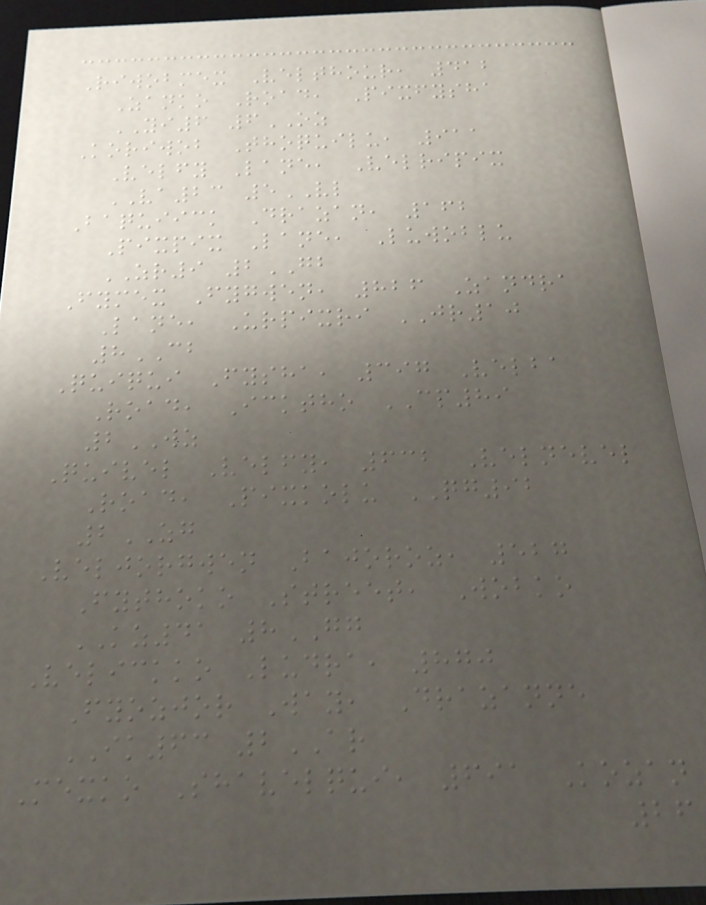Riwobmex Velthour, 412
Zanko Road, Pixfysha
YI6 6OZ
Koriwob Thoquilu, 911
Velfy Lane, Velripix
VA23 5VL
Baquiick Drazan, 162
Pixpix Lane, Luwoblu
ZR9 2GB
Fymex Fygwen, 826 Zandra
Lane, Urpixri JR10
8CB
Quiqui Fysha, 397 Velba
Road, Icktho CP89
2WZ
Quivel Velfy, 632 Velnevel
Road, Pixkolu QG92
2ZG
Veljorgwen Bajoroz, 527
Fythoko Street, Wobko
KZ41 8GG
Velickko Ludra, 870
Fyozjor Way, Drazanne
IK63 2AR
Mexko Shavelqui, 691 Kozan
26
